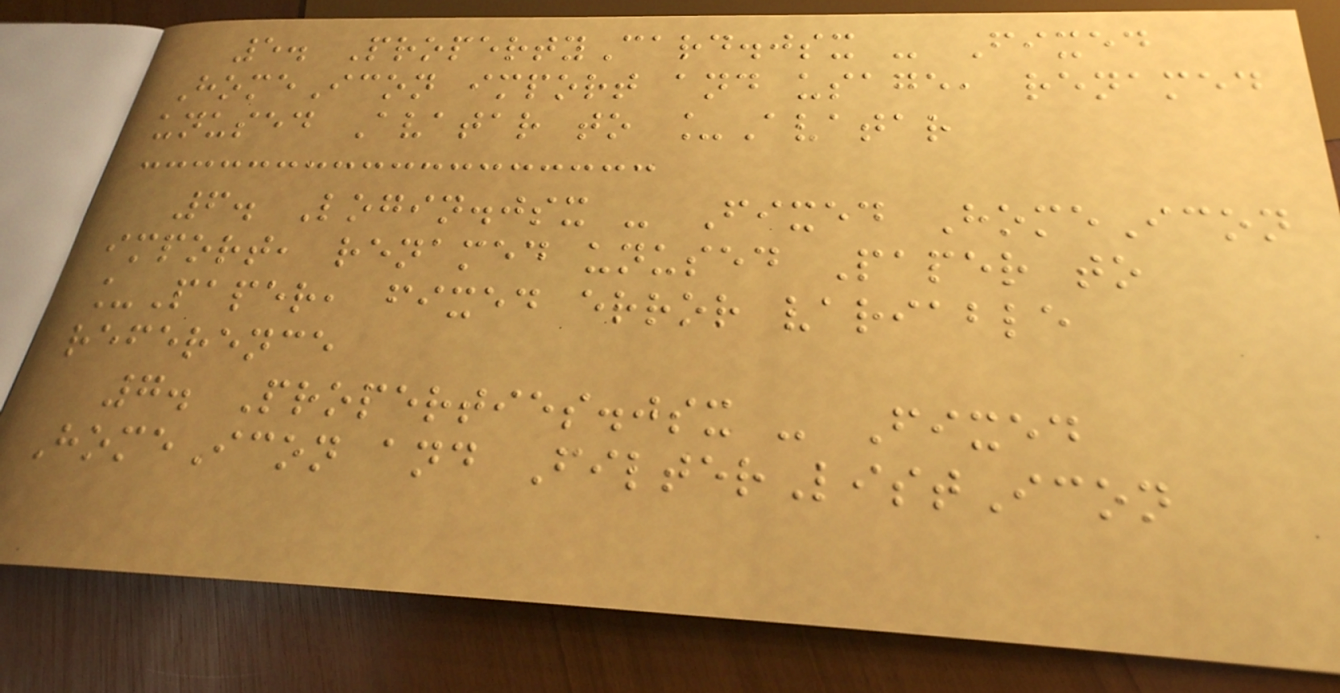5. PropertyCard.jsx - Fixed
HomeIcon import and usage, renamed
unused Avatar to _Avatar
6. Login.jsx - Fixed HomeIcon
import, renamed unused Paper to
_Paper, fixed error variable
reference
7. Properties.jsx - Fixed
HomeIcon and FilterListIcon
